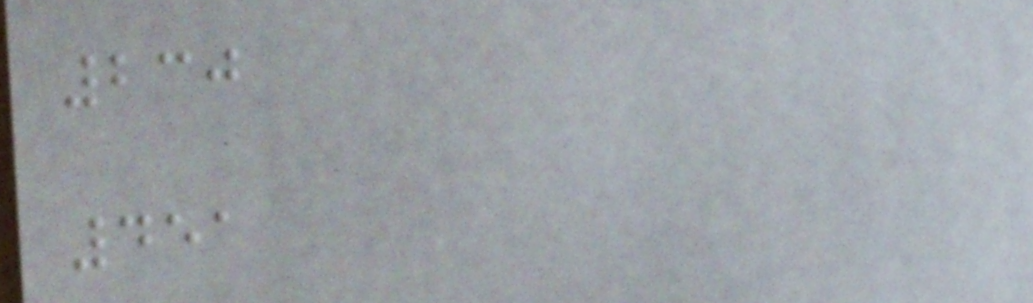230
451
